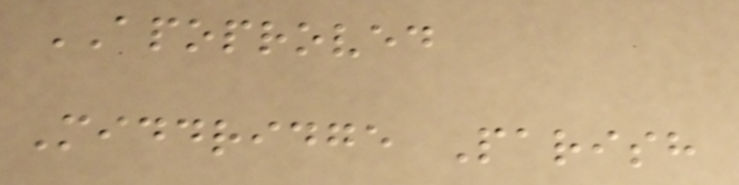APOPROVED
Middridge Parish
